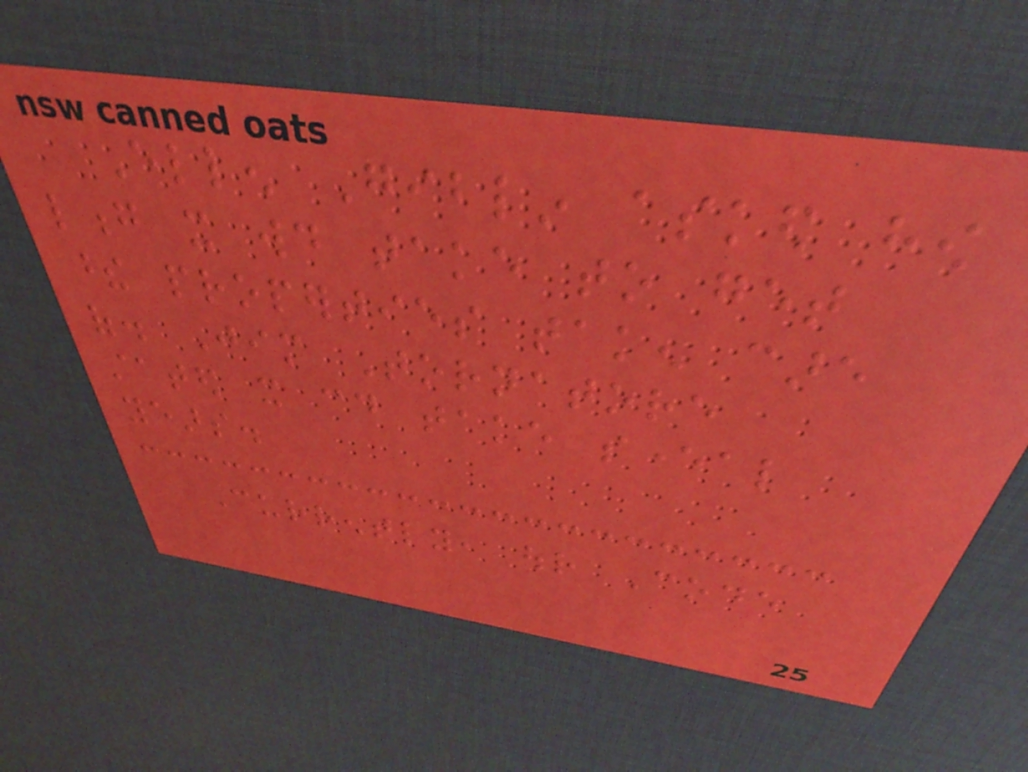Ellen Giblin asked how
long it would take to get
these properties taken care
of. Jim Tornatore
stated it could take several
years.
Currently, our Code
